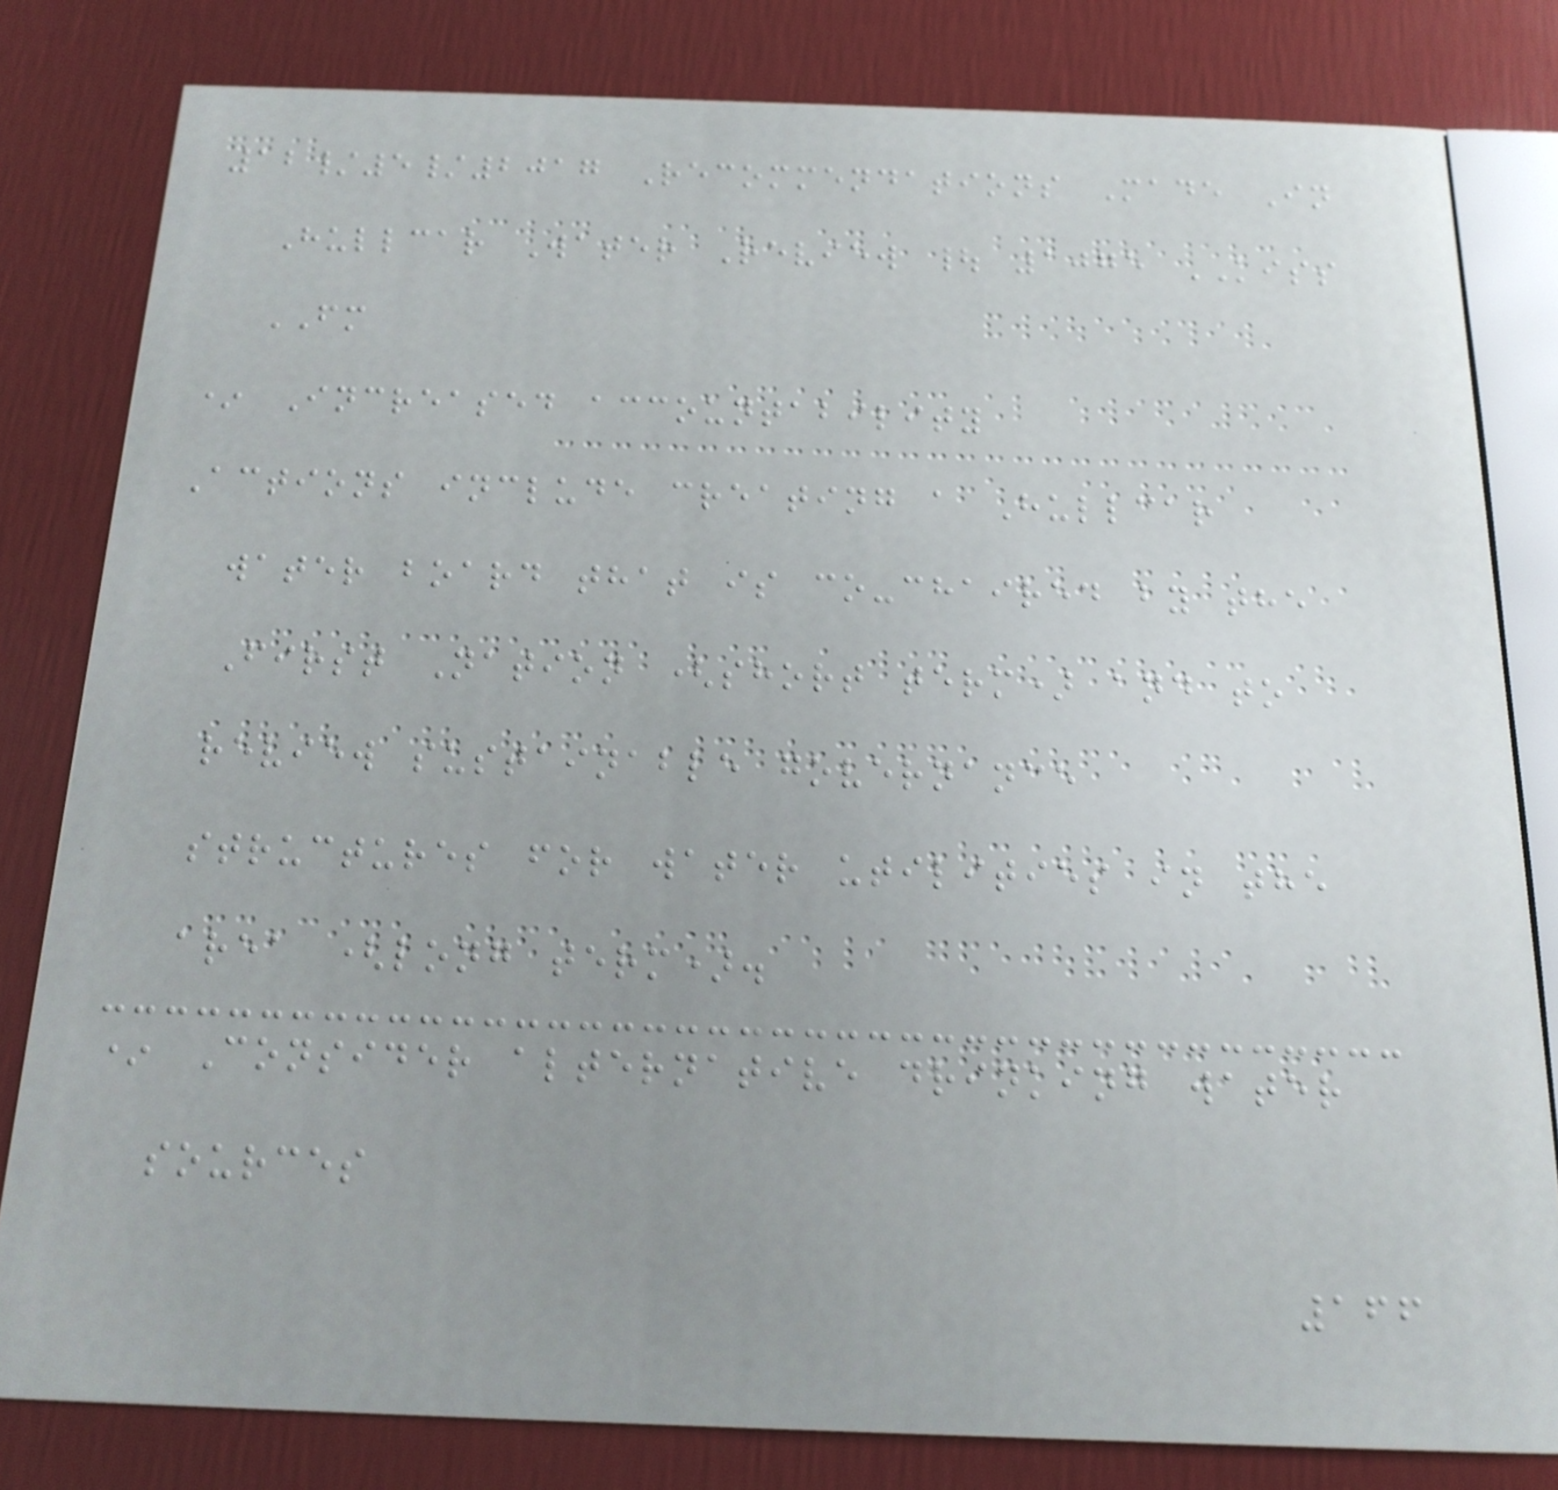12/5/2017 Recommendations Made In
Hullcar Water Review | 1075 KISS
FM
* Increased accountability
Actions include creating a Hullcar
water board that is co-chaired by the
First Nation (short term) and to
review sustainable governance
structures for water utilities in the
area (long term).
* Consider alternative drinking water
sources
166
